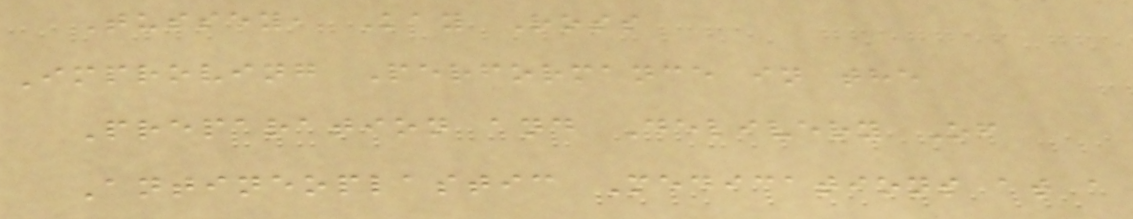Tussey, Kay Ross
Improving Performance in the
Preparation and Delivery Of
Antineoplastic Medications at a
